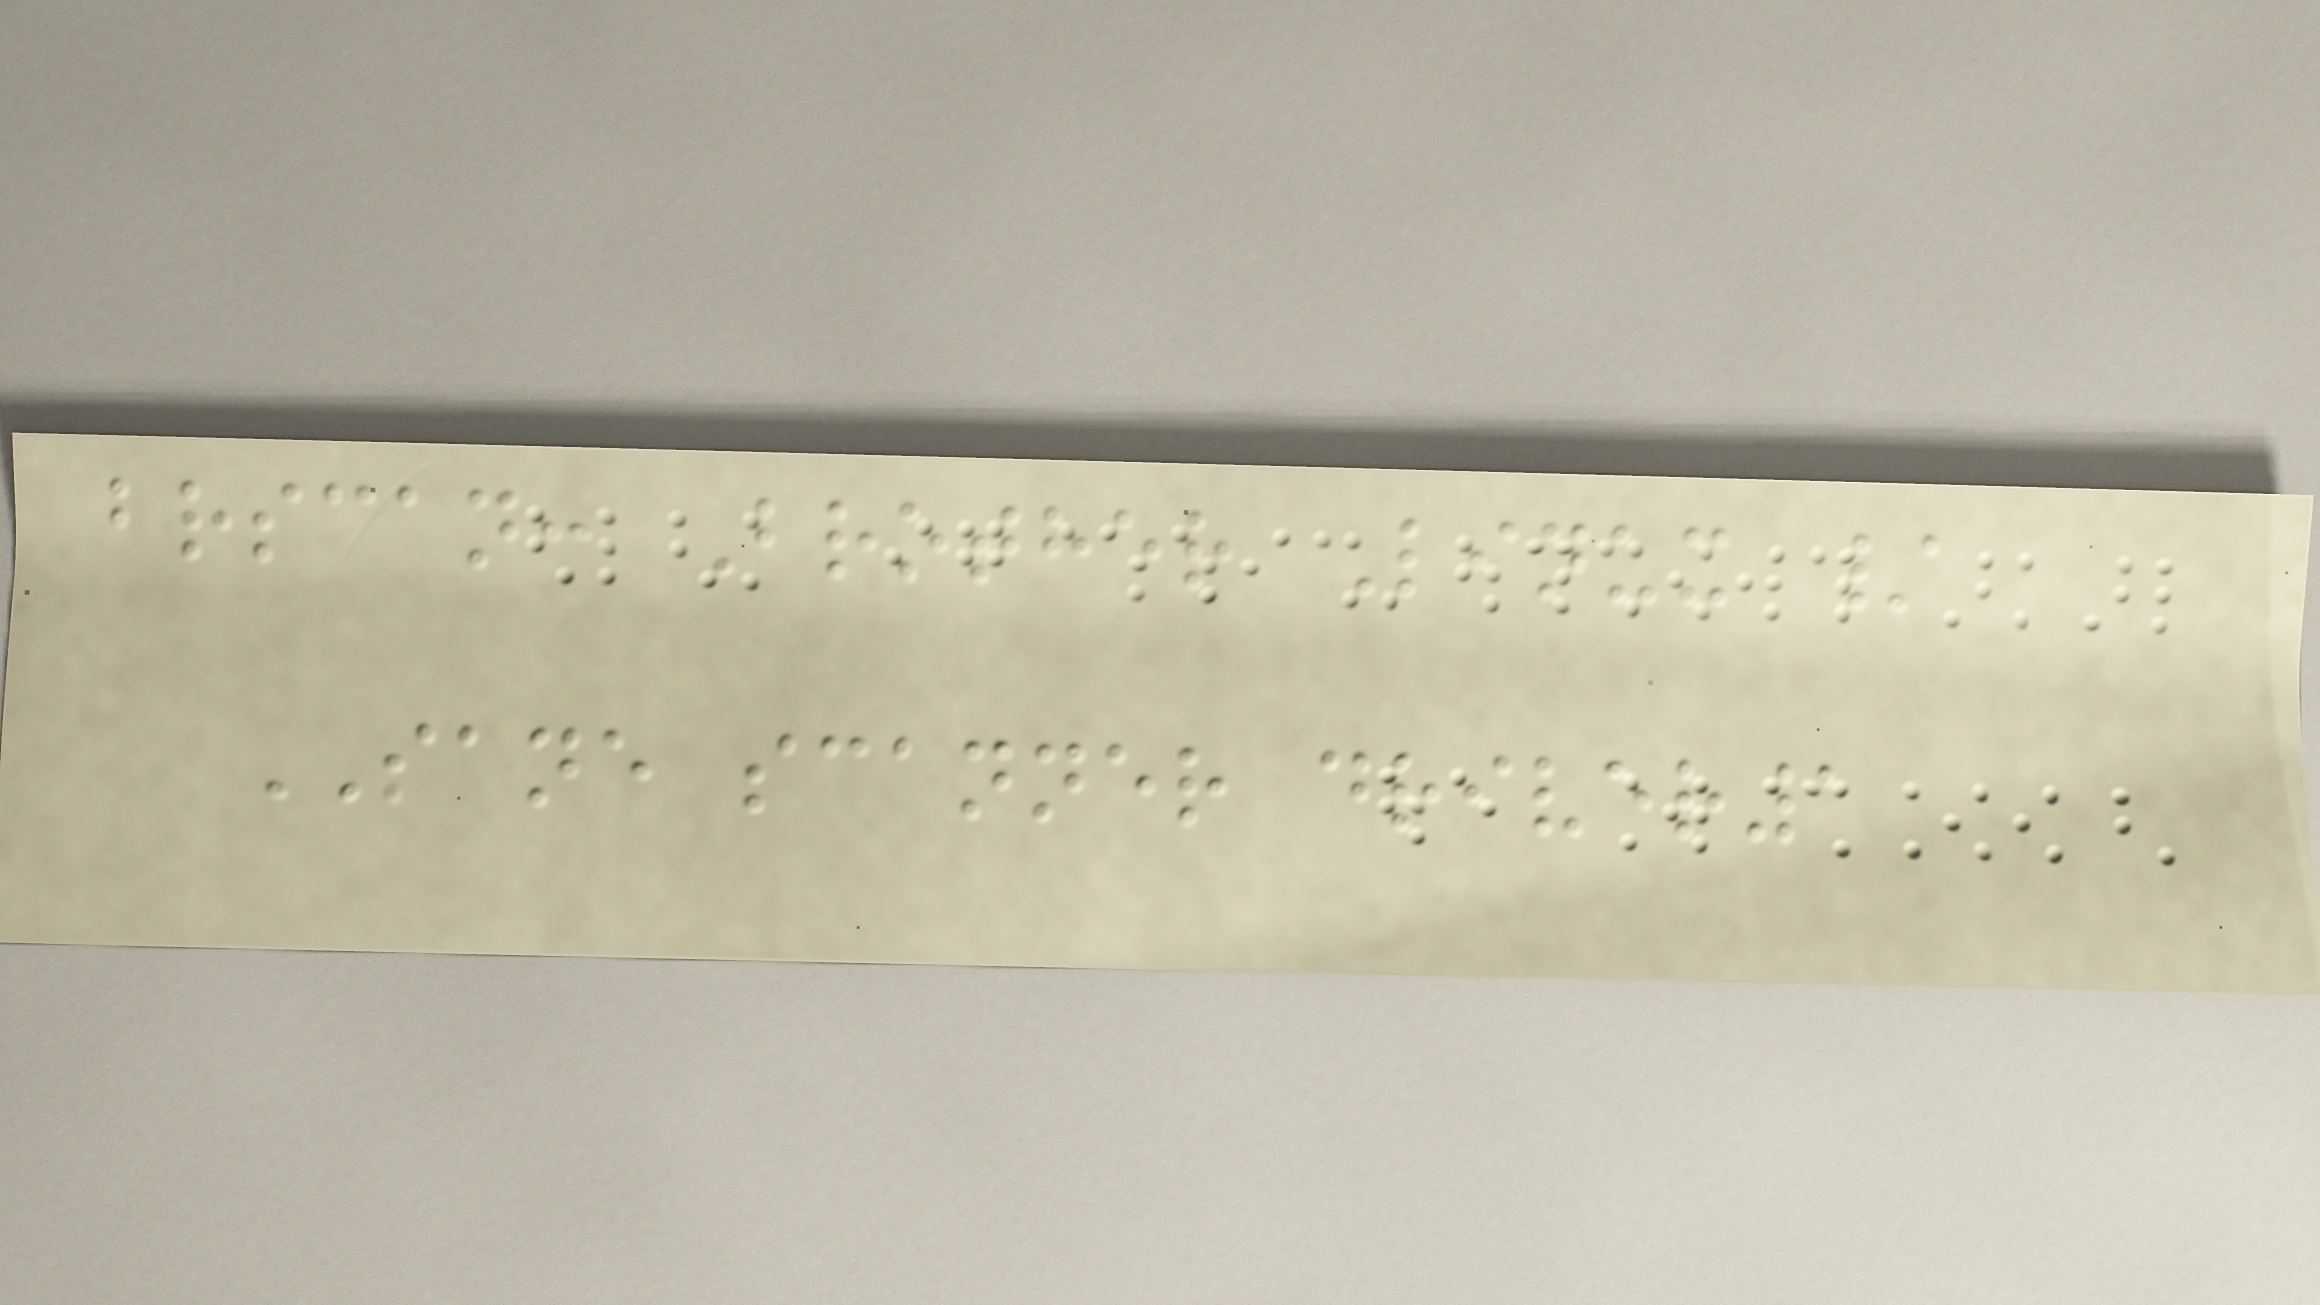brscan: Brother Linux /
SANE scanner driver1
